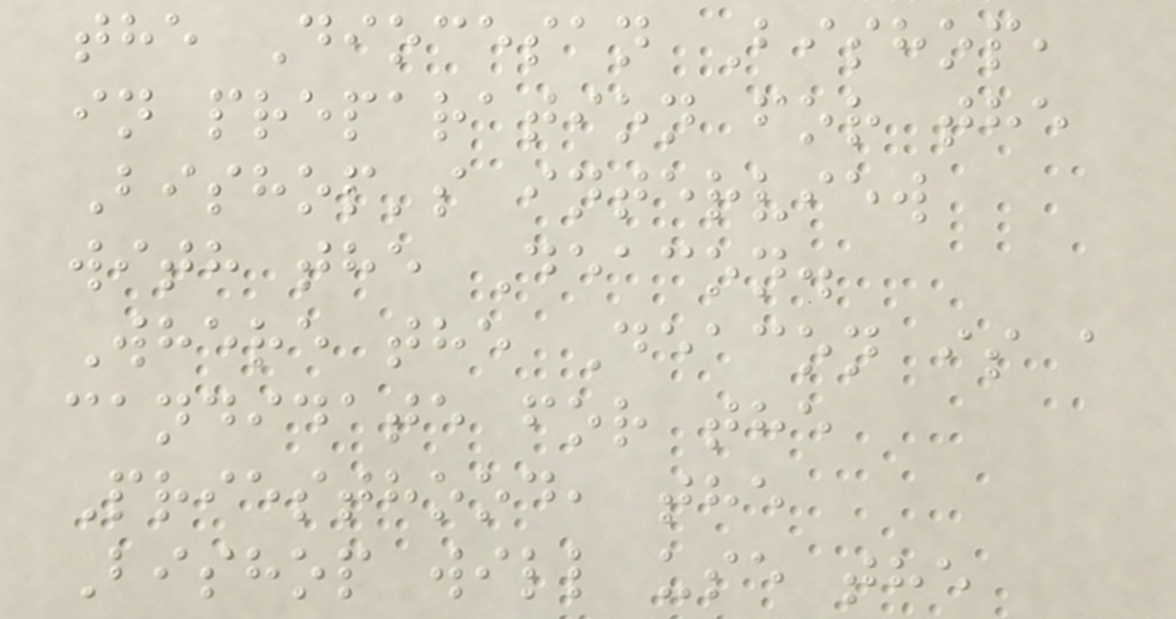the Diocesan Bishop,
in preparation for the
Bishop's interview
with the Deacon.
Where the Deacon is a
candidate for the
Priesthood, the
Bishop will use the
